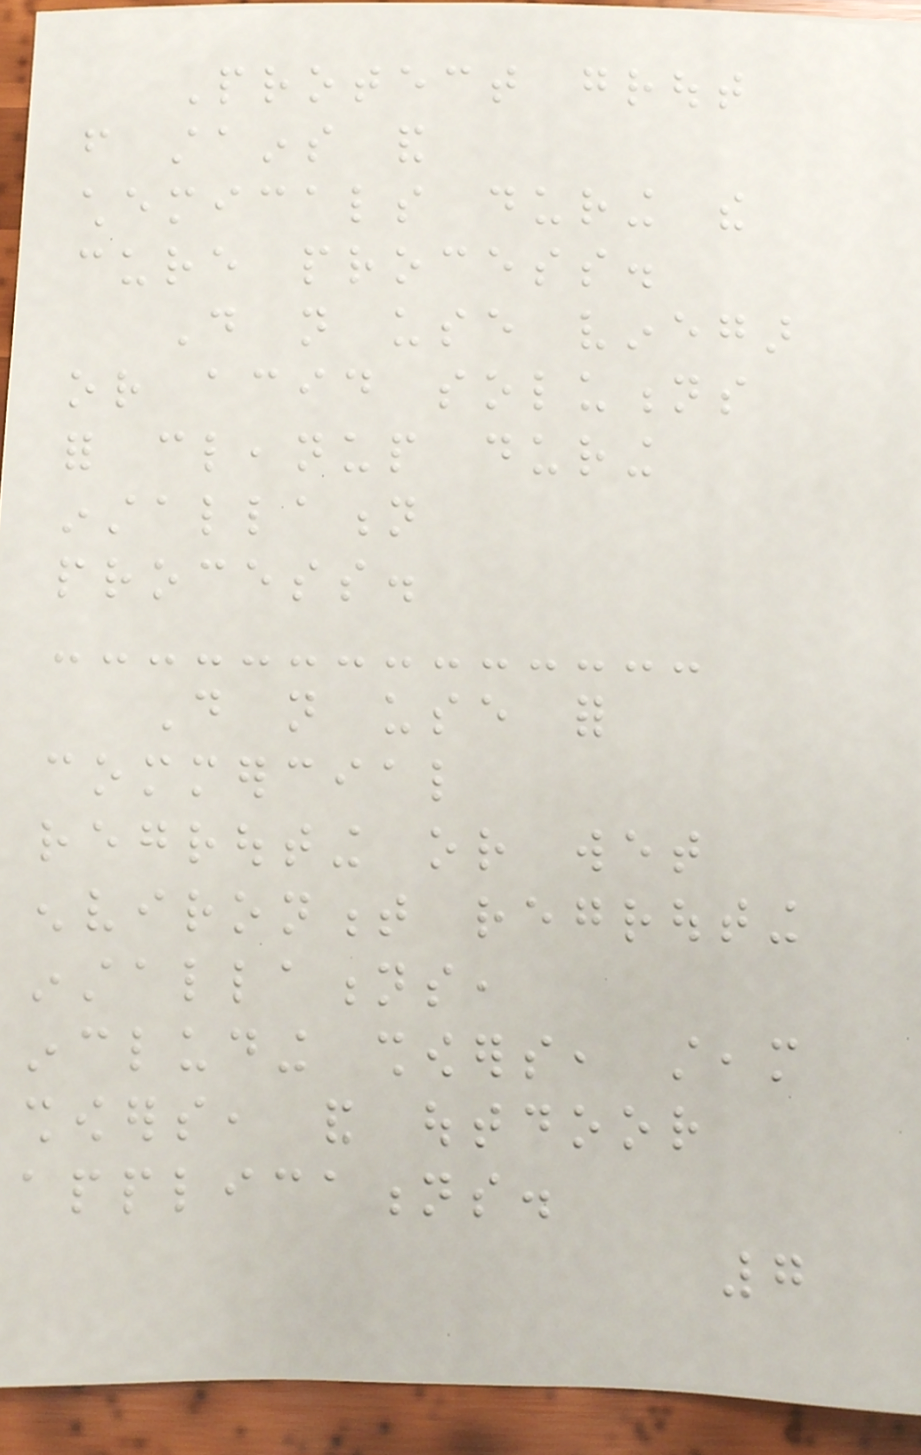Protect grout
from stains and
chemicals during the
cure process.
Do not use vinegar
or acid solutions
for cleanup during
installation
process.
Do not use for
commercial
regrouting or wet
environment regrouting
installations,
including showers, steam
showers, and outdoor
applications.
7
